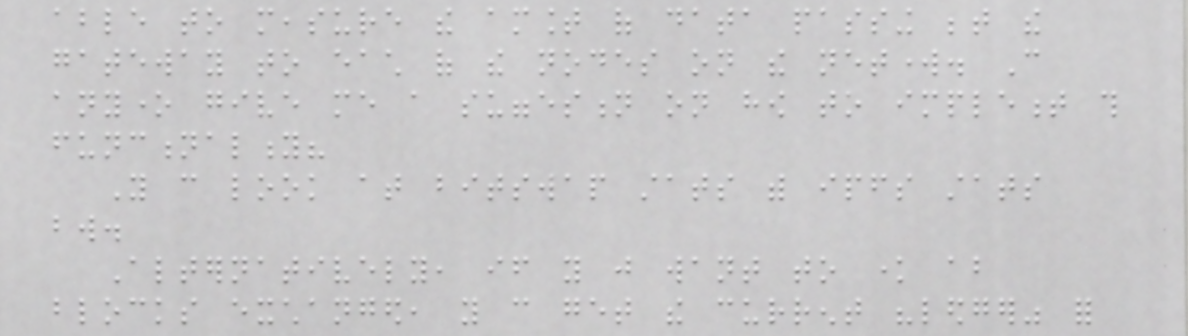able to measure the amount of data passing between the
gateway to each of the nodes on the network. Can
anyone give me a suggestion on how to implement this
functionality?
You can look at bitswap stats with ipfs stats
bw.
Alternatively, if you just want to know about
blocks exchanged, you can get the current "ledger" for
